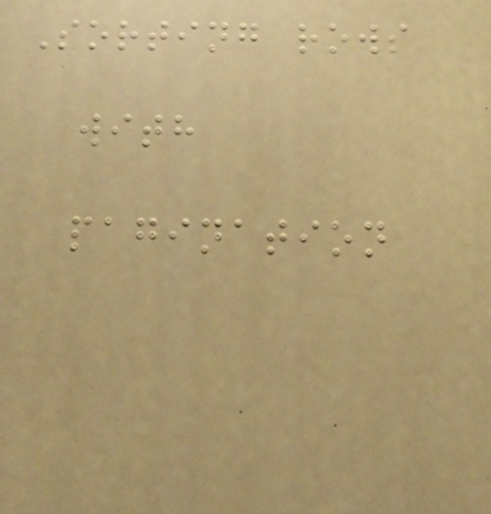Sorting rows
with
pagination
